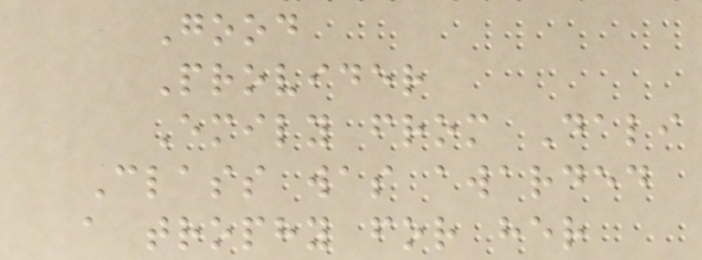Good
Provider
Emily from Dali
Class was awarded
a trophy for her
